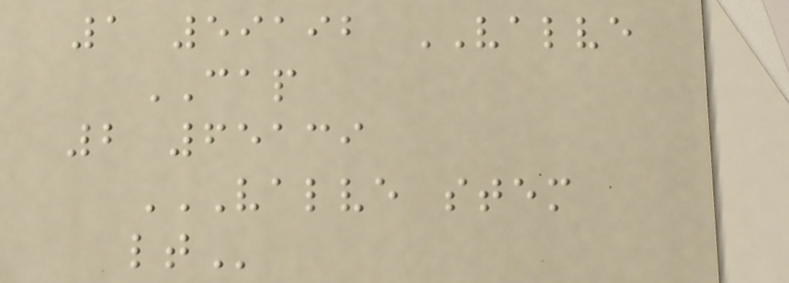1 59192 VALVE
CAP
2 65139
VALVE STEM
LT
